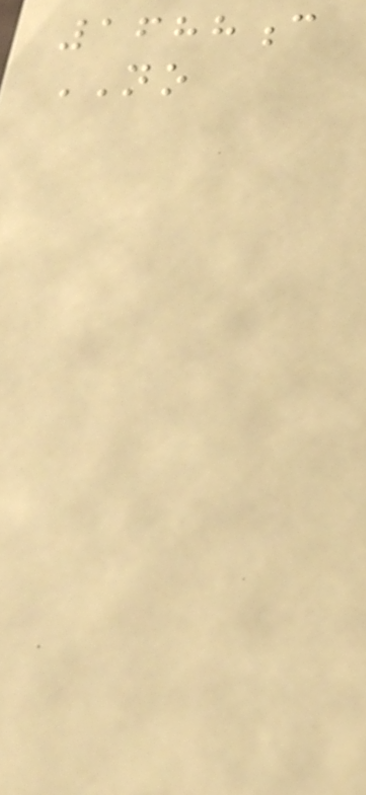1688c
NO
